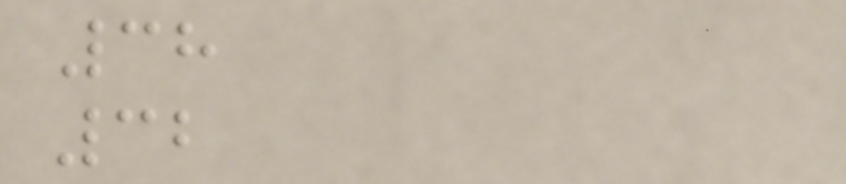38
32
